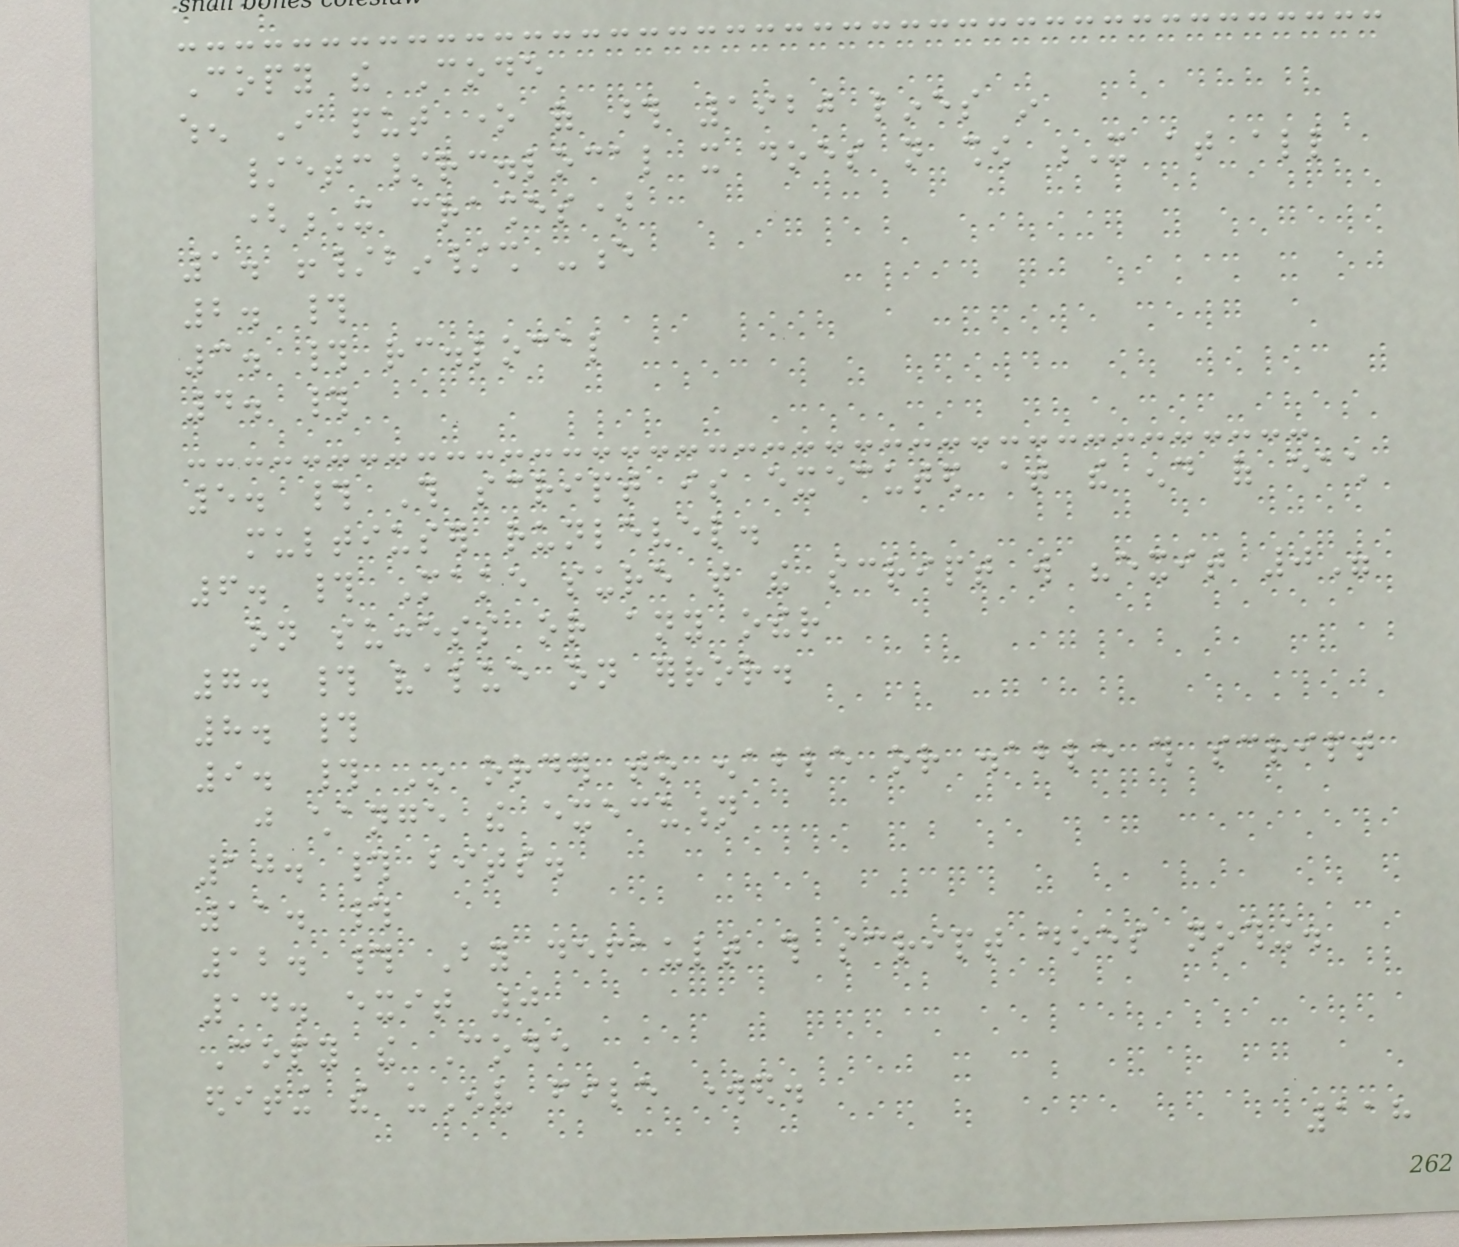Copy the Code
when I put one of those 1920 lines in
/etc/rc.local it does not show X at all
(X crashes)
1. !/bin/sh -e
2. #
3. # rc.local
4. #
5. # This script is executed at the end of each
multiuser runlevel.
6. # Make sure that the script will "exit 0"
on success or any other
7. # value on error.
8. #
9. # In order to enable or disable this script
just change the execution
10. # bits.
11. #
12. # By default this script does nothing.
14. exit 0
Copy the Code
editing the uEnv file worked.
118
